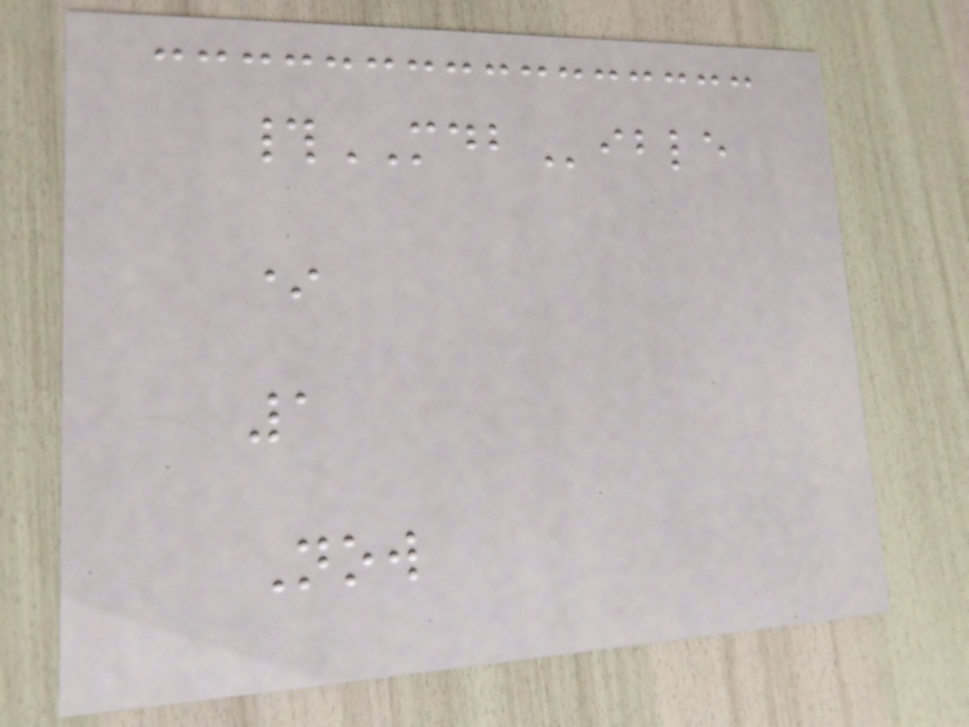#MDBible
*
1
Now
